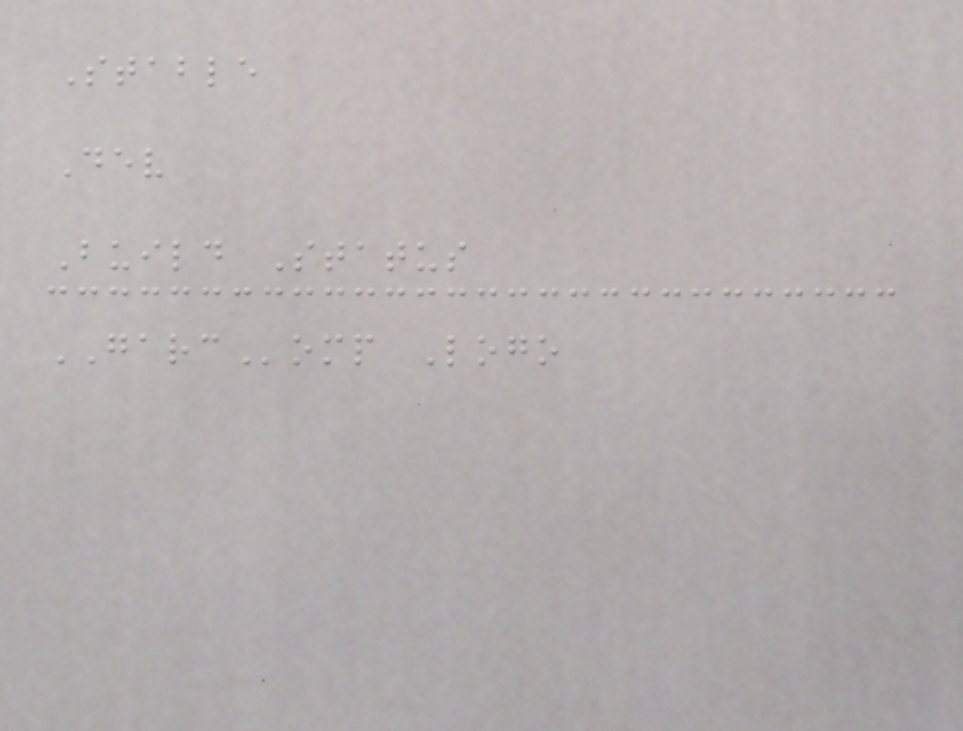Stable
Dev
Build Status
GARComp Logo
